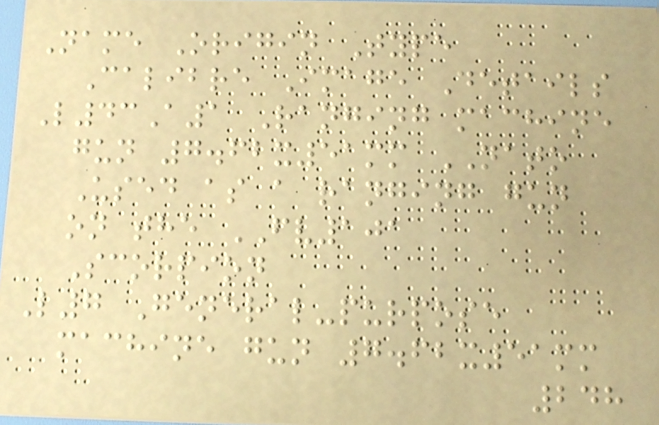Name Origin Type
Calibre Image Details
L43A1 Ranging machine
gun 7.62x51mm NATO
Used as a ranging gun
on the FV101
Scorpion
L7 General-purpose
machine gun 7.62x51mm
248
